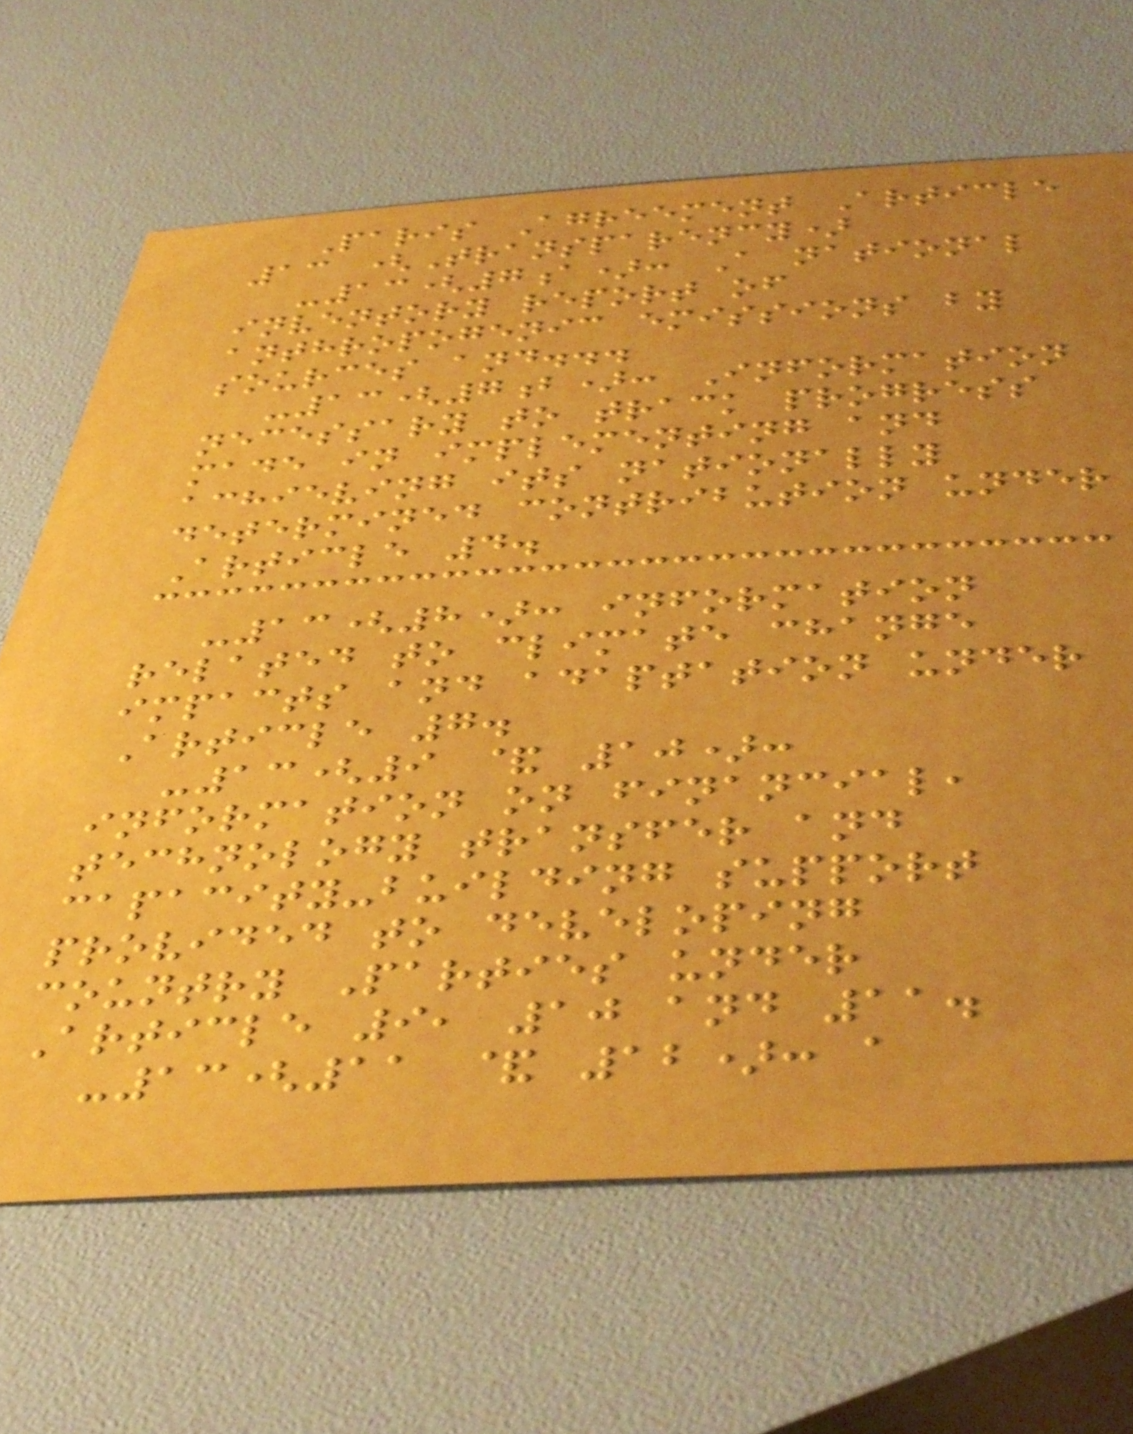Paris Agreement Article
13 (Transparency)
-13(7a): A national
inventory report of
anthropogenic emissions by
sources and...
-13(7b): Information
necessary to track progress
made in implementing and
achieving its nationally
determined contribution under
Article 4.
-13(8): information
related to climate change
impacts and adaptation under
Article 7.
-13(9 & 10):
information on financial,
technology transfer and
capacity-building support
provided to developing
country Parties under
Article 9, 10 and 11.
-13(11 & 12): a
